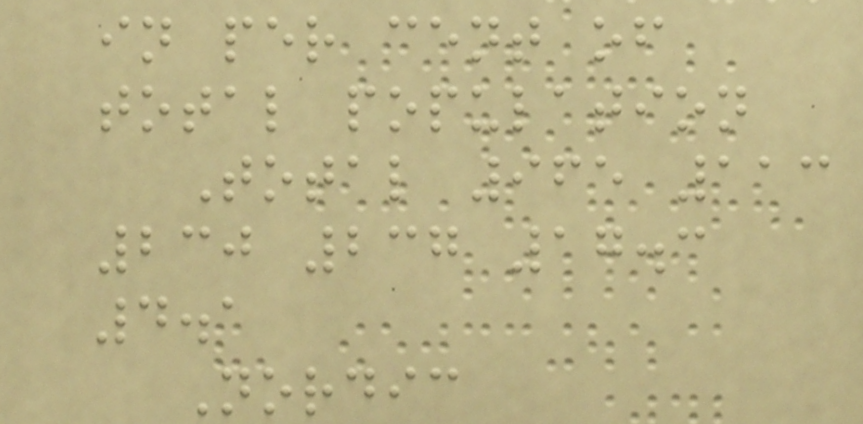in per cent of
total population
Total 965 113
230 237 17.3
4.1
Nordic
